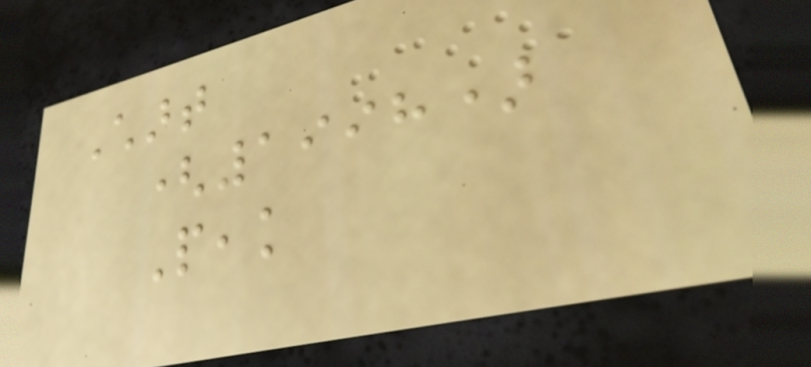Chart
(1998)
Peak
